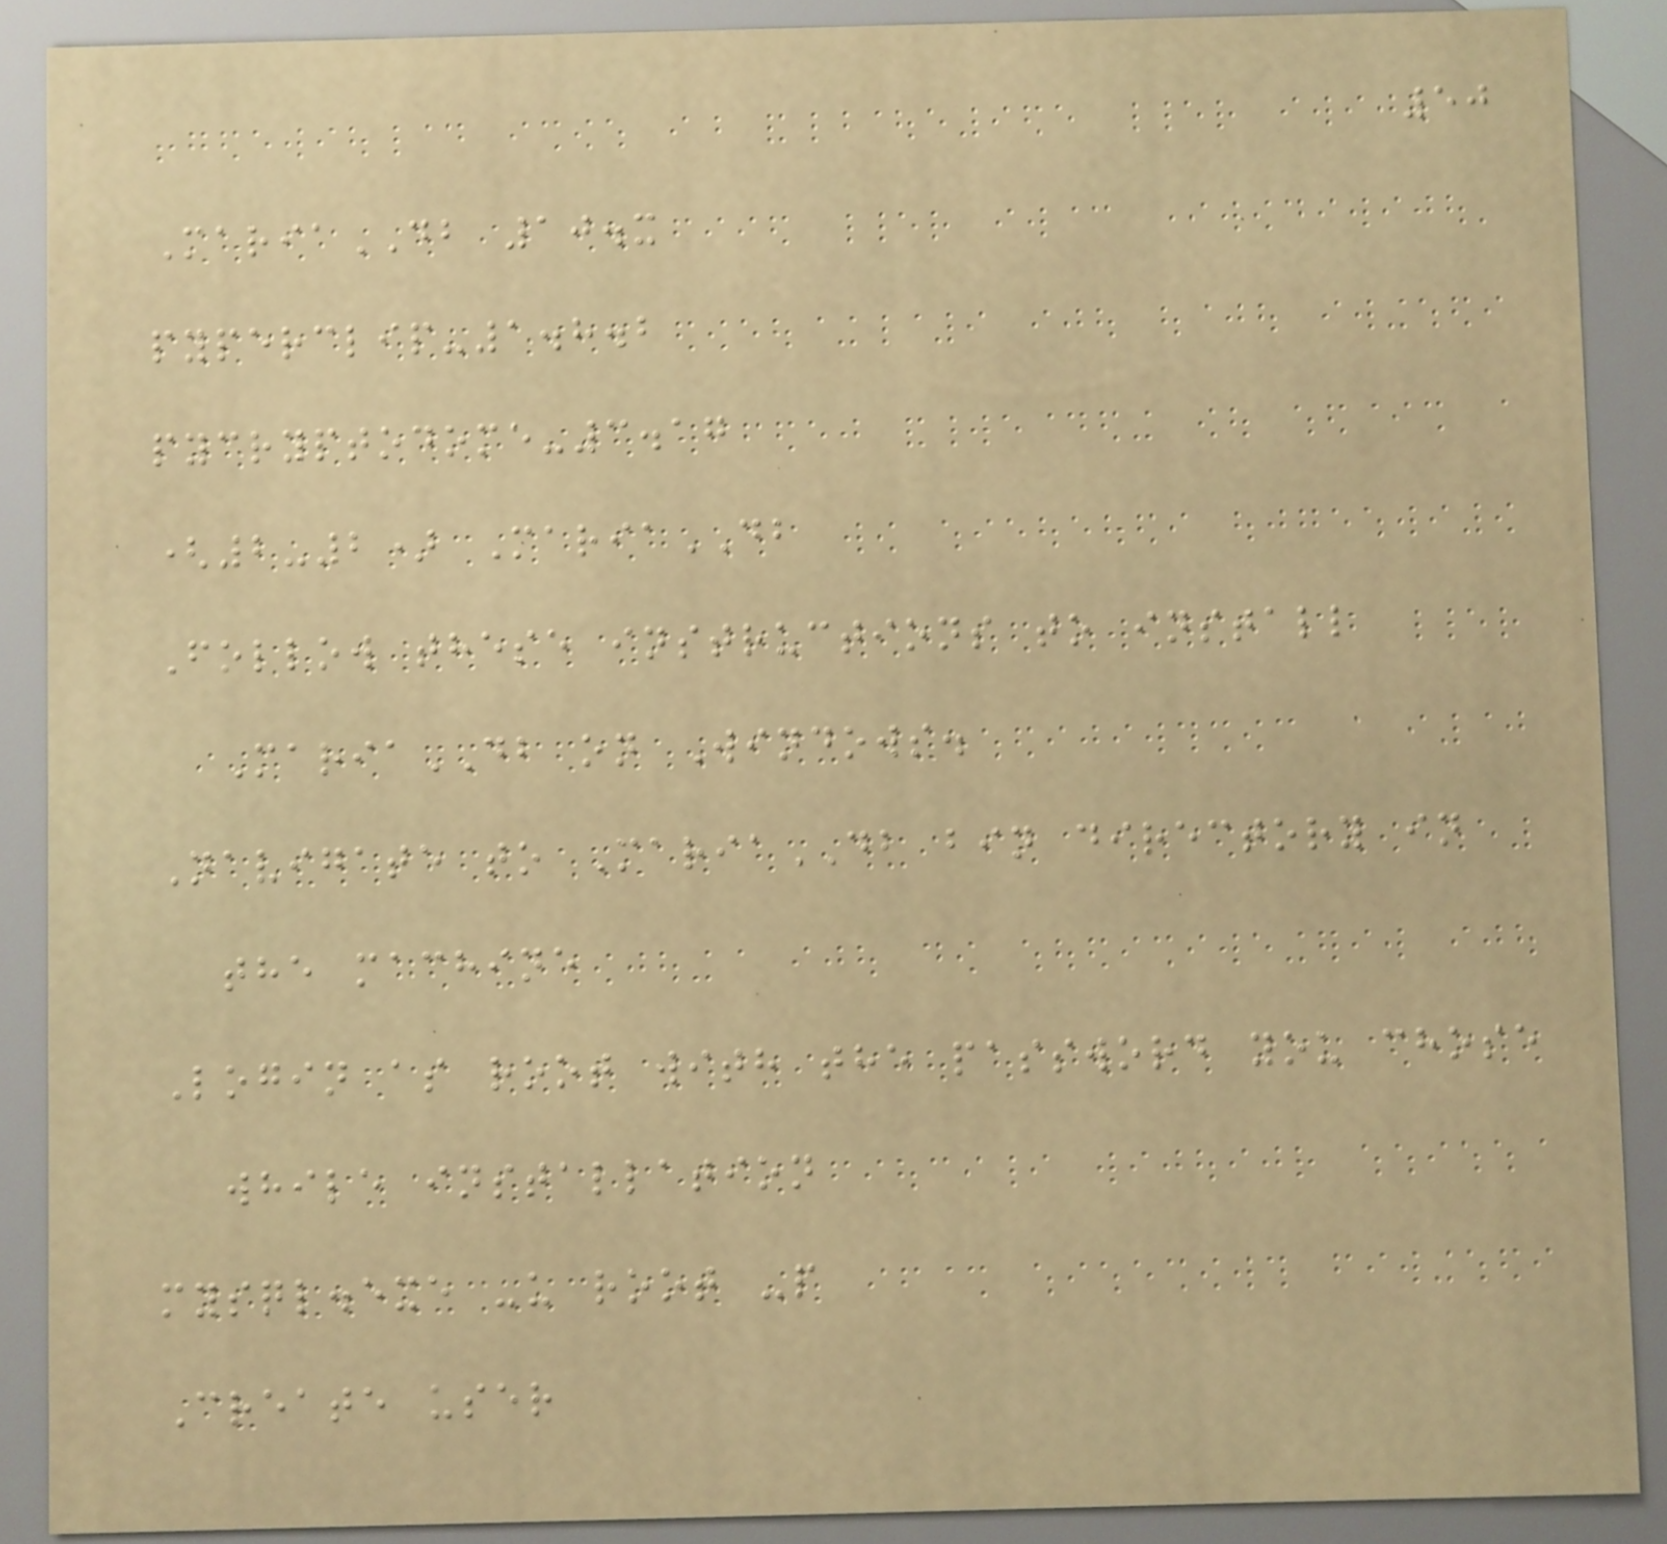50
MariaDB 10.x
pyperclip-1.8.2
pycryptodome-3.17
(2-2) MariaDB
Follow these instructions to install
MariaDB on Windows.
Navigate to MariaDB bin directory in
the machine
Login as root with the password you chose
while installation
mysql.exe -u root -p
Create user
